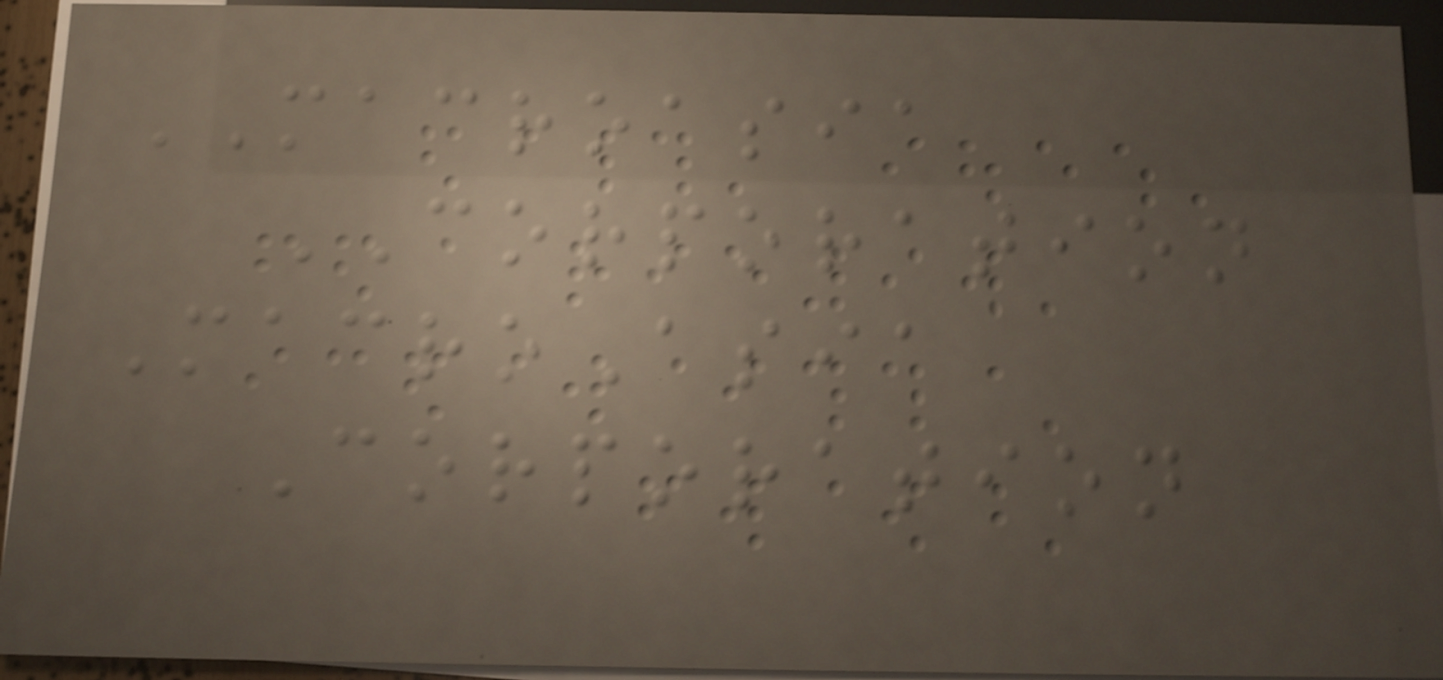MACROASIA
CORPORATION
MacroAsia
Corporation
